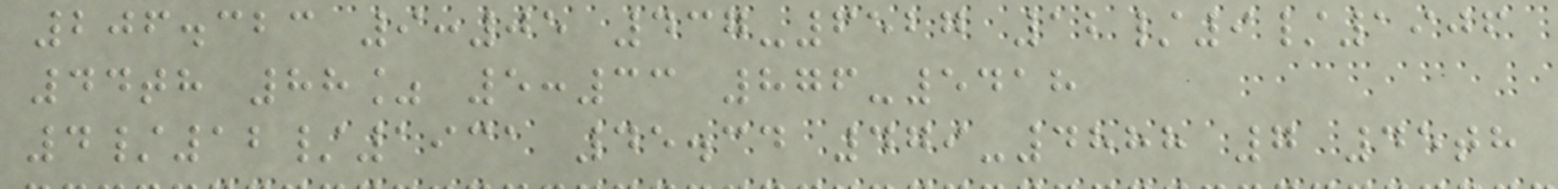206.323 9:05 437-6527 12/9/1906
44th 88% 5:33 876-5418
4/12/1931 45.34 479-4888 7 45th
